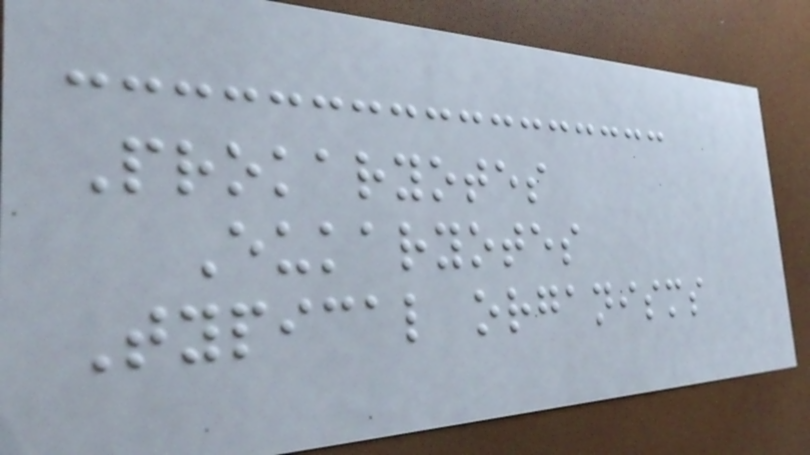Prokaryotes
Eukaryotes
Typical organisms
